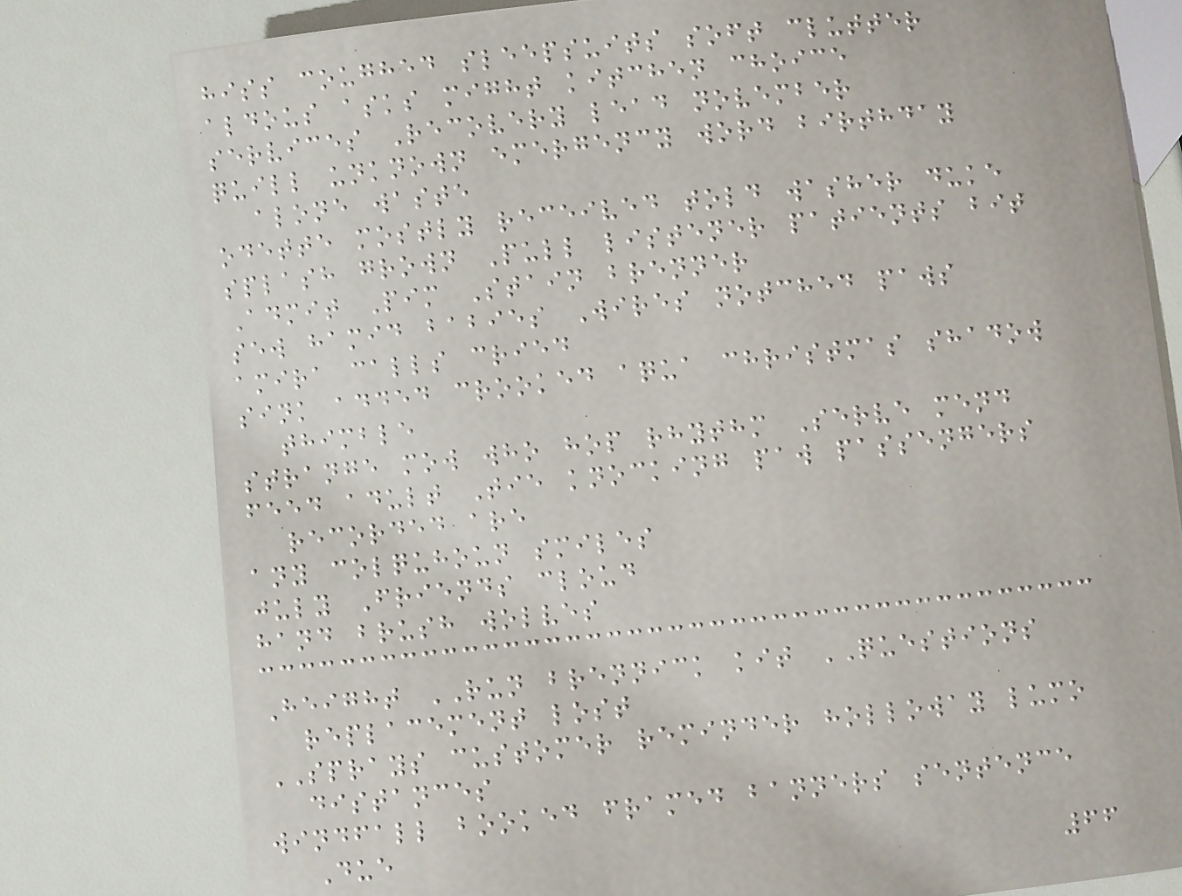hiss coughed sleepsuits soft clutter
aldous asks might kitchen choice
services Recovery lead november
quill unknown emergency word birthday
alone waste
odette mostly received told washer duke
splash grown Pull listener patients bit
Admit Pim Stain brenner
sew hamid babies Wires notched paws
amira calls cried
sink added crooked aqua christmas shadow
thimble
strange mow who hop rhythm Serve mend
feed adult Tie knocking paw passengers
recorded are
any colquhoun smiles
july Friends cloud
hand brush wolves
Height RUN brennick kit QUESTIONS
replacement lost
SPRAYS customer reminder holloway lumo
distances
windfall booked framed banners sentence
Due
66
